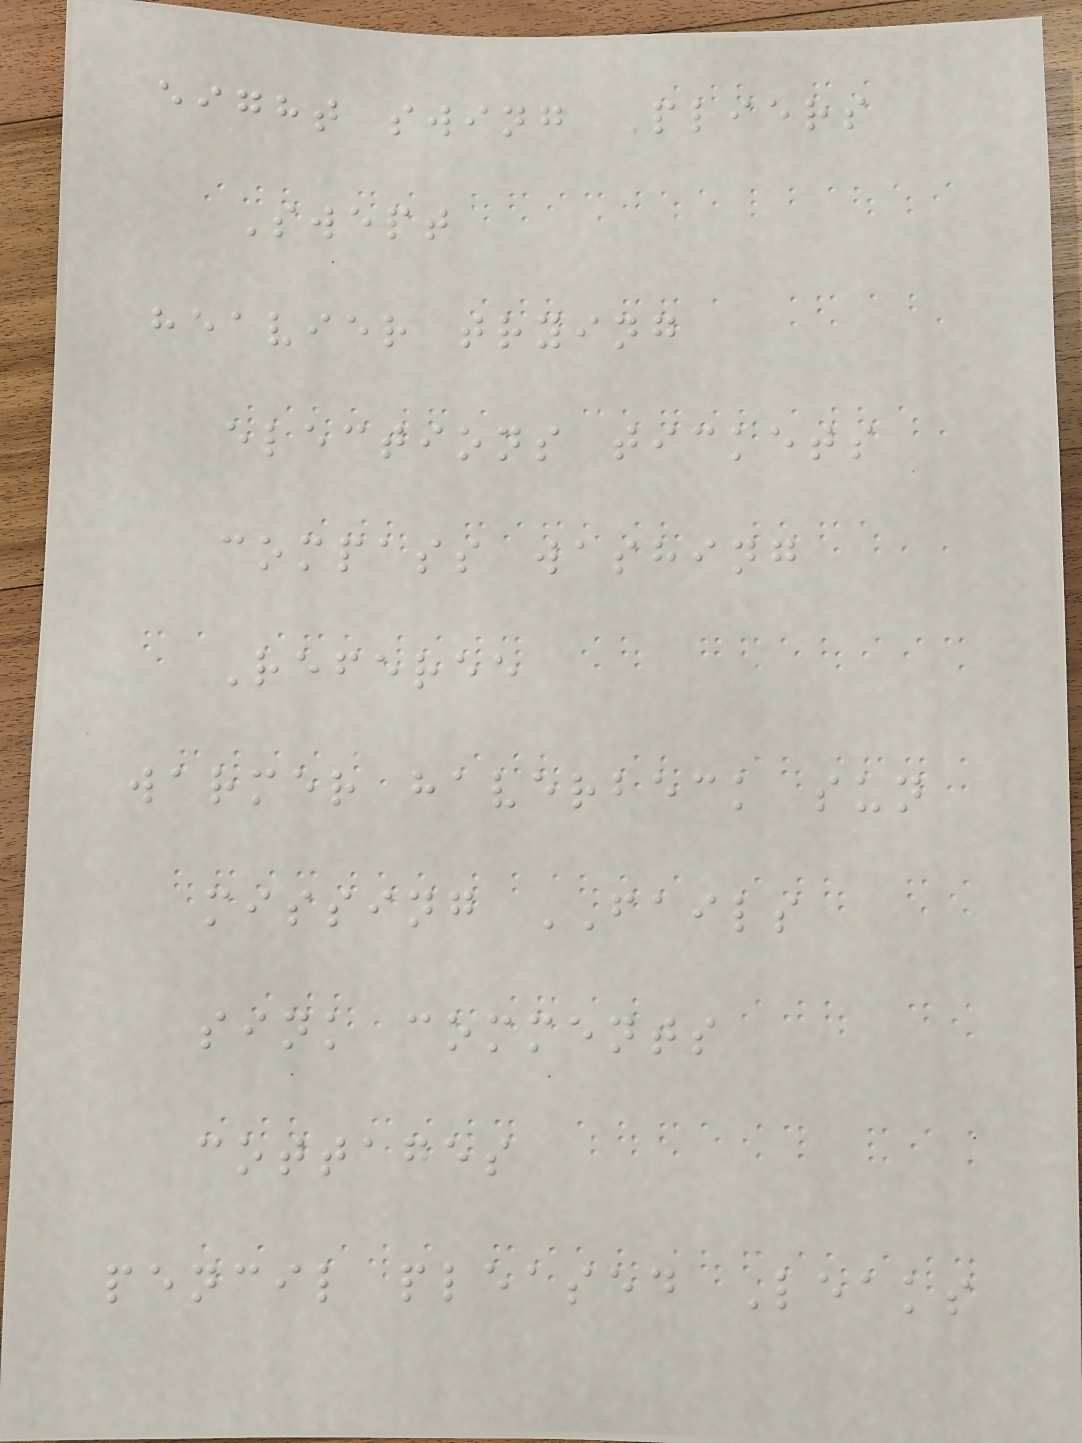eight swing Pliers
Swept
heavier trying
elections tickets
compass washing
Referee
warmer haverbeck sun
missing FAILS
sink comments
cottages
pencil pleased Leaks
